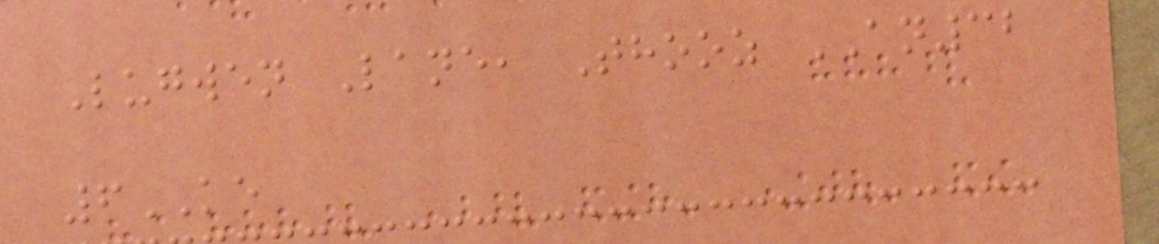Lugwen Lane, Thooz AN32
6KE
